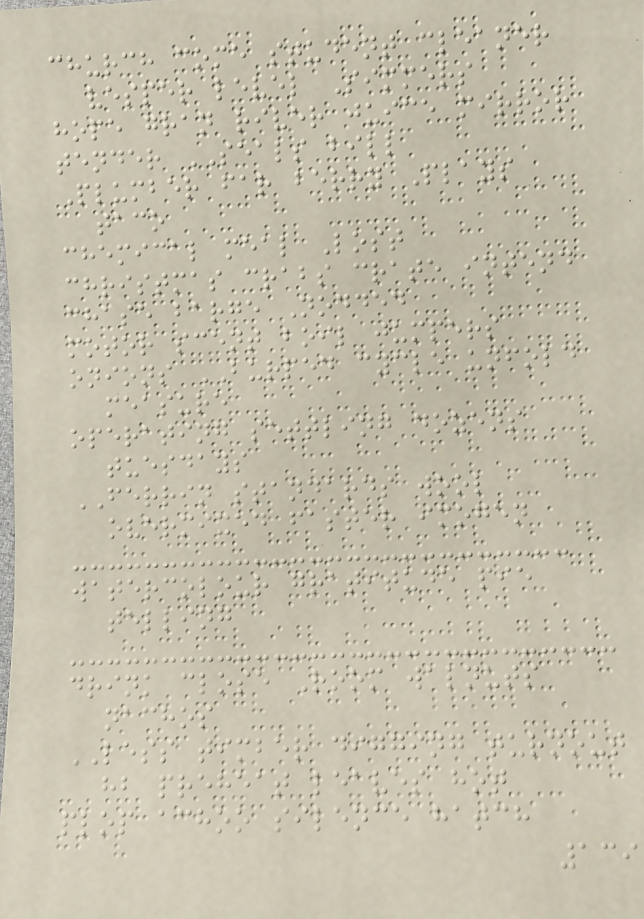church come student cleaner
vesper level Simmers
hope gran river juice mirror
tender SEALS bill
Plumber far berry Plays
taco
chemical meal Lost
christmas crabs crate intend
chase barge Nodded
motor scent boil jumpers
onions BURPED cycle unfold
measure
operating settling dozens
tuesdays
FERRIN standards wool
overmixed faster imogen
watercolour gratitude pie
telling
drink close Room walnuts
nachos
LESS timber digging turnout
hb preheat leaves hot
plop achoo silence hatch
139
